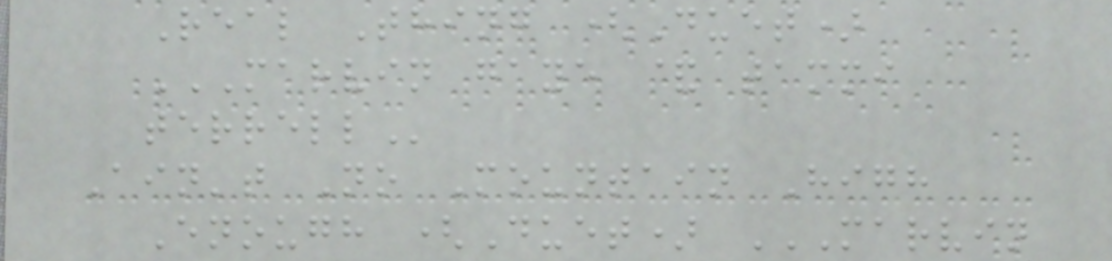Real Thing (Duet)
MARVIN GAYE & TAMMI
TERRELL
Ain't No Mountain High
Enough (Duet) MARVIN
